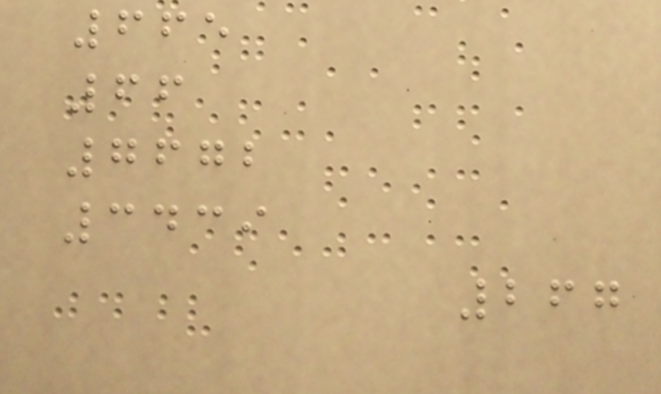665
66
7672
3439
267
